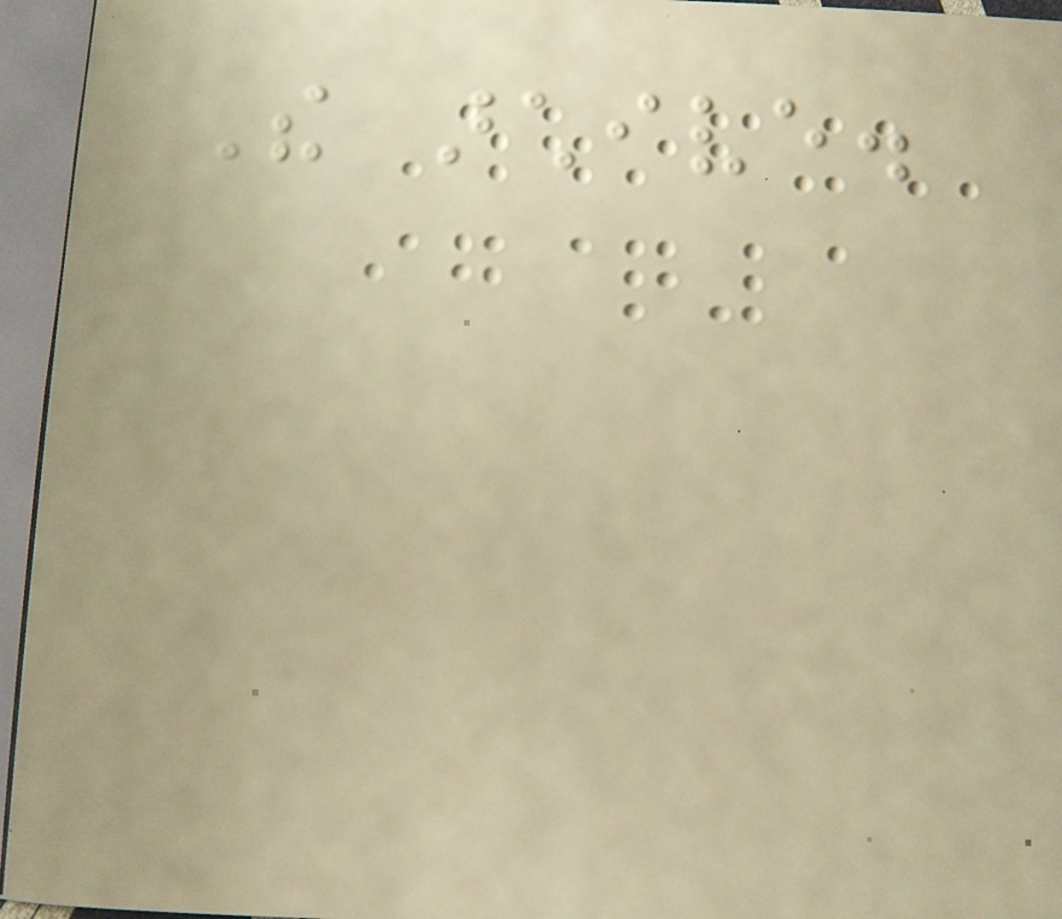The archive.
